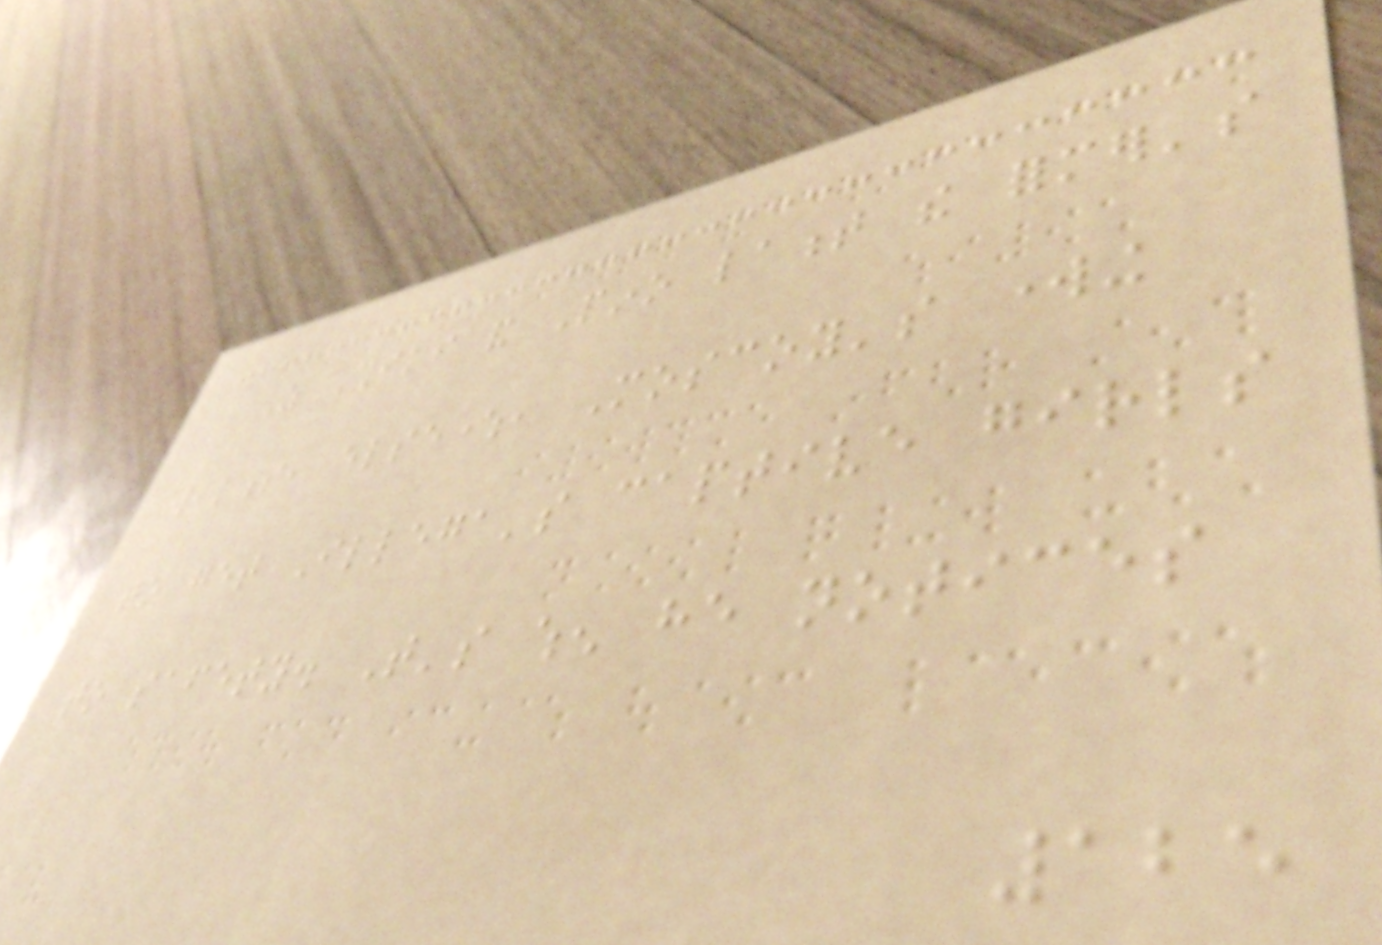As Shiki and Pino lament the former's
weakness, elsewhere, Moscoy's working
to get Illega's captive girls
to safety. That's when he notices
125
